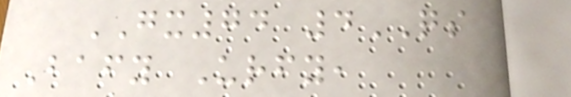GX74 4QS
Bafy Urfy,
